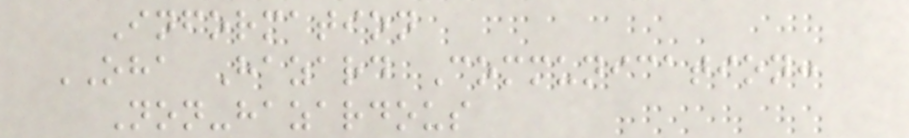Information
OHA Hazard Communication:
Non-hazardous
